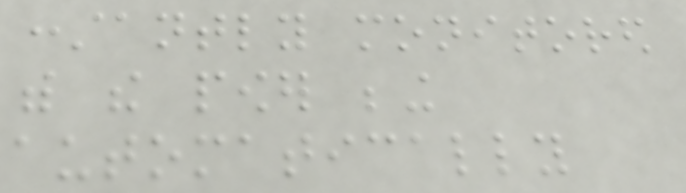constantly monitored
with the power being
automatically
